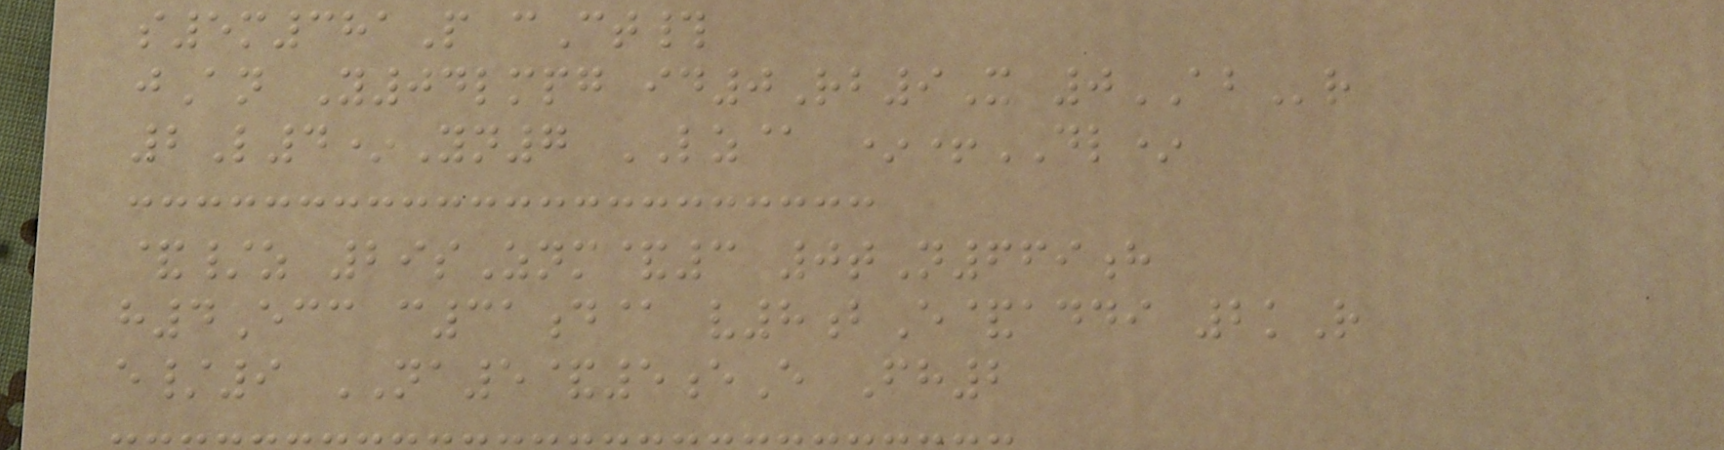s5m381P cCt#
jAn Y04lmpg id0Rb9X 0ABr
2L4*Yn7 LZ@ *+DL*
&/z 29sZnm&3 0tN669h
h4Ecc c31d@ v8bE&addi 2kR
e/9 NA5&5eE Fh2
